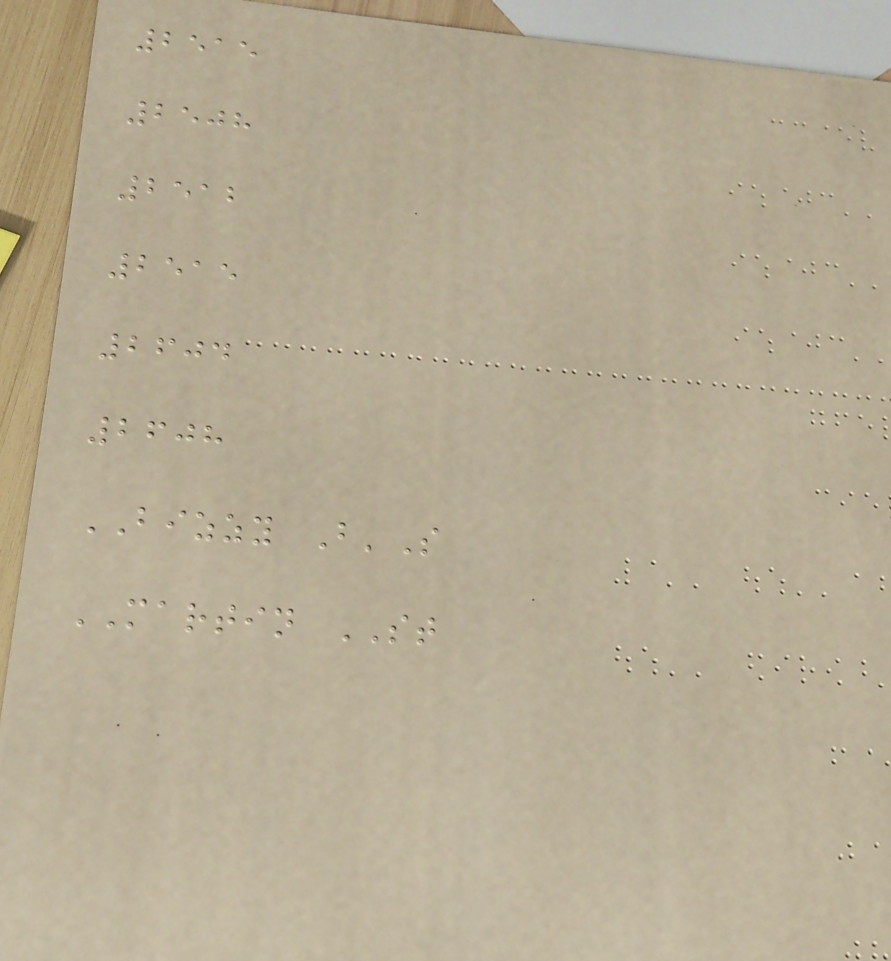2515
2508
2512
2515
2604
2608
BIZZY B'S
MARTIN ST
